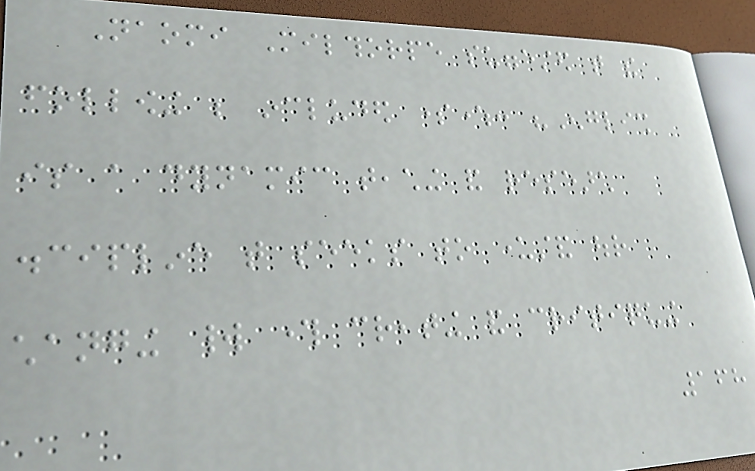Naomi Milthorpe suggested that the
following be included somewhere: "English
is a dynamic teaching and research
discipline that seeks to understand our
changing world through creating and critiquing
168
